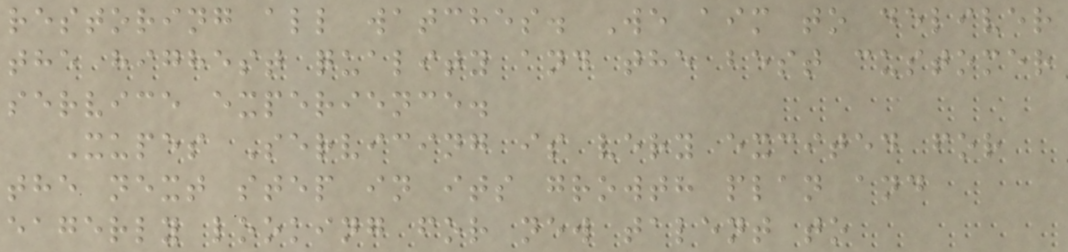restoring all watches. We aim to deliver
the highest quality and the best customer
service experience.
Xupes Servicing is very excited for
the next step in its growth plan and
eagerly looking for new talent to
